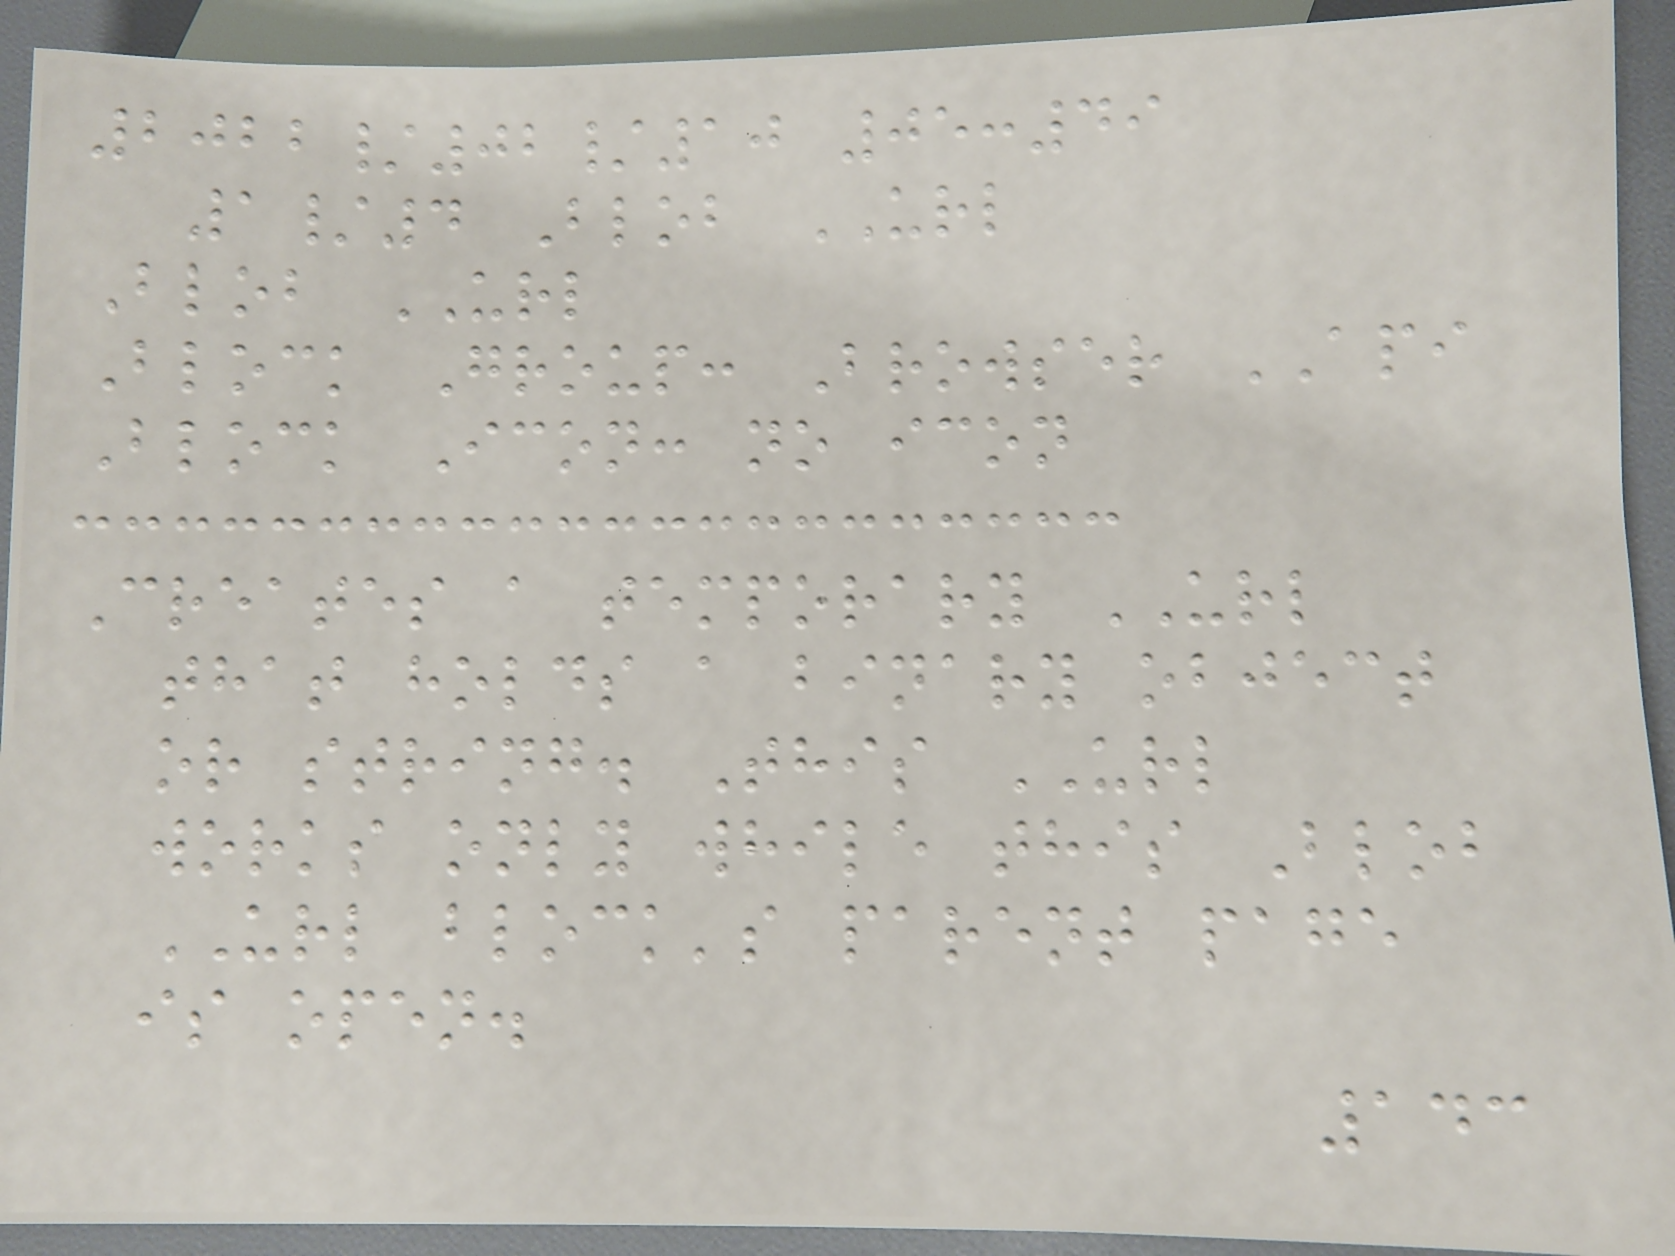2022/02/10 05:49
1/4 Blob URL
Blob URL
Block Group: Browser API
Block Icon: no icon
Creates a temporary URL
that holds a binary object
or string. This URL
works only while this Blob
URL block's parent page
is open.
143
